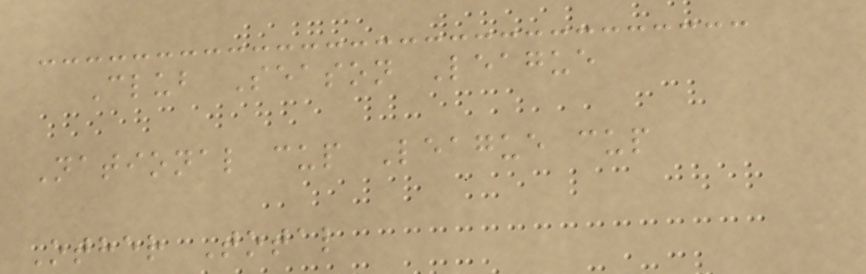Club Season League
National cup League cup
Other Total
